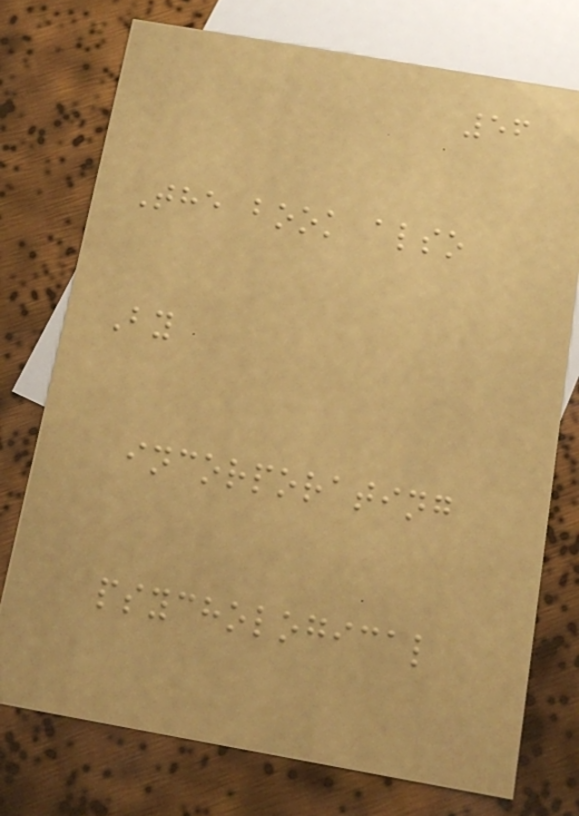56
The book also
By
incorporating
psychological
